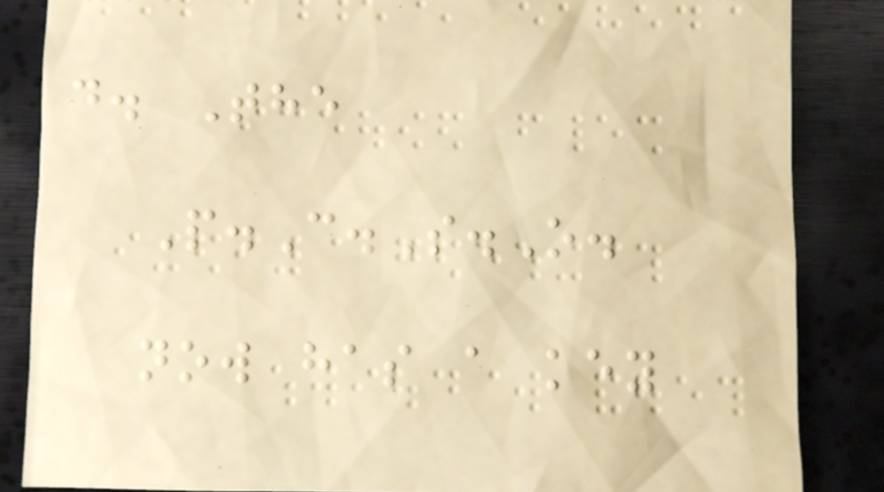d. The
P.C.S.O.
now has a key
